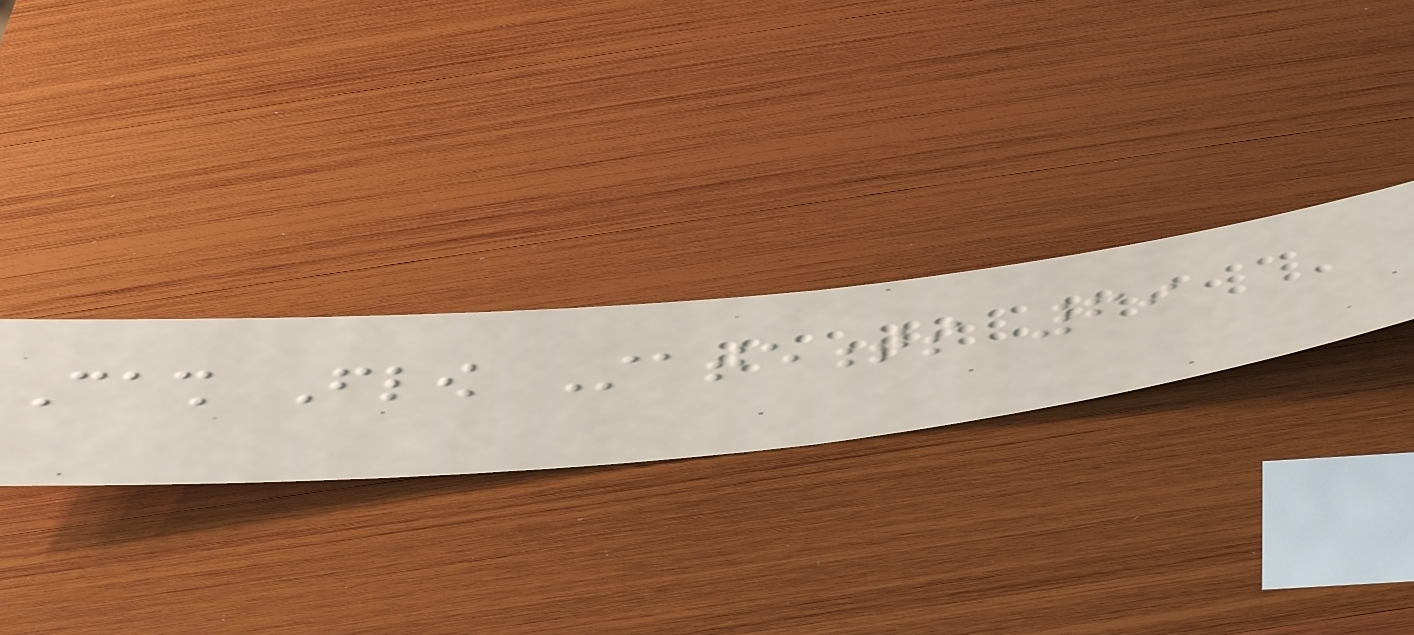Cash Flow Statements 69
